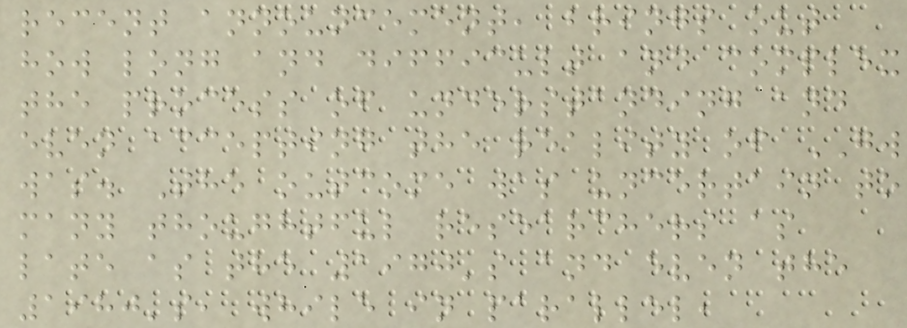recent announcement, brings out
how long and difficult and complex
the process of understanding and
even accepting the reality of GW
was. The outcome was uncertain to
many thoughtful researchers as
late as the 1970's and even the
1980's, while in parallel,
